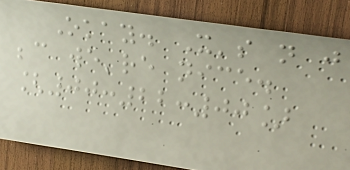Okay. It's not just
because we're nice.
[00:22:00]
